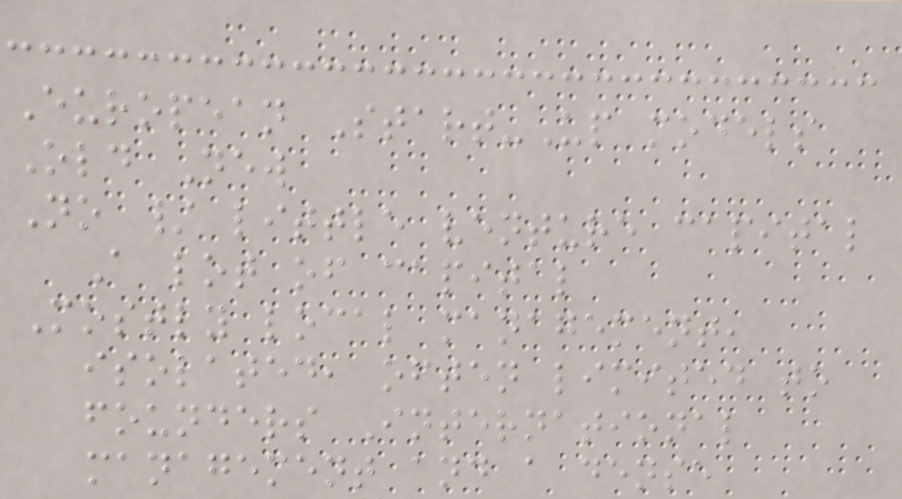European Start-Up models
Old New
No / little venture capital
A lot of capital
Mostly local management,
isolated, often limited to
founders International
management and a dense
